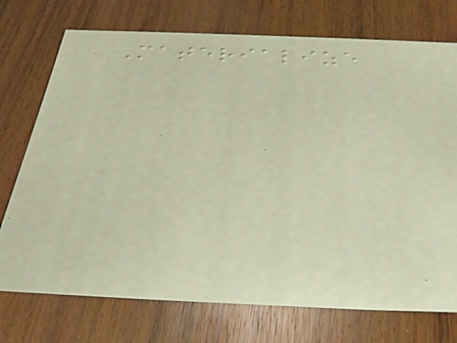Materialize
